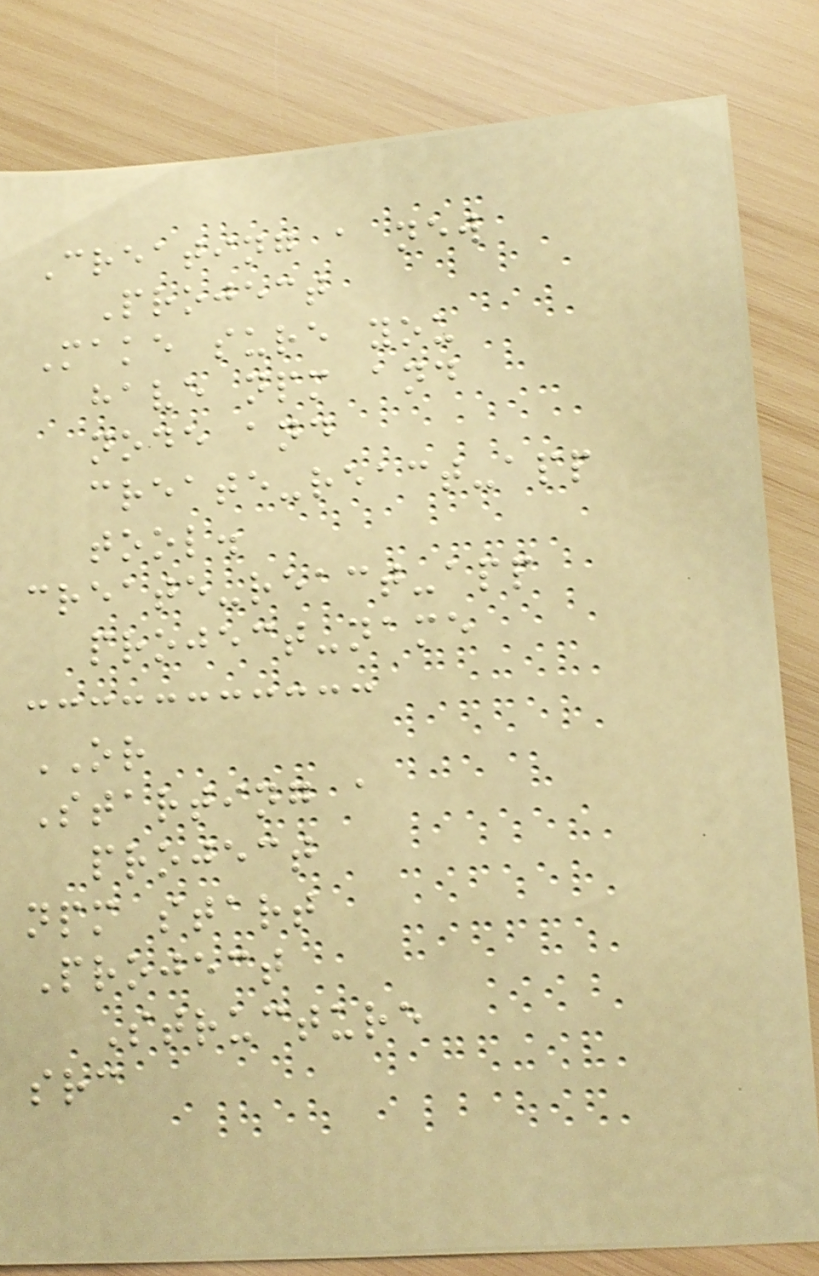Creating a new
Project
Make sure you
have npm and
node and
create-react-app
tool.
create-react-app
project-name
OR
Starting a
project
npm start
Project
Structure
src
